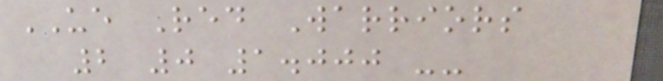UE Red Warriors
2 0 1.000 --
